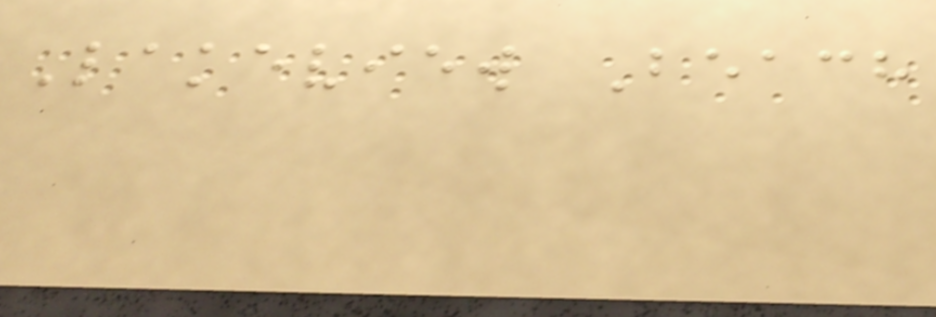Lakeview Beach
